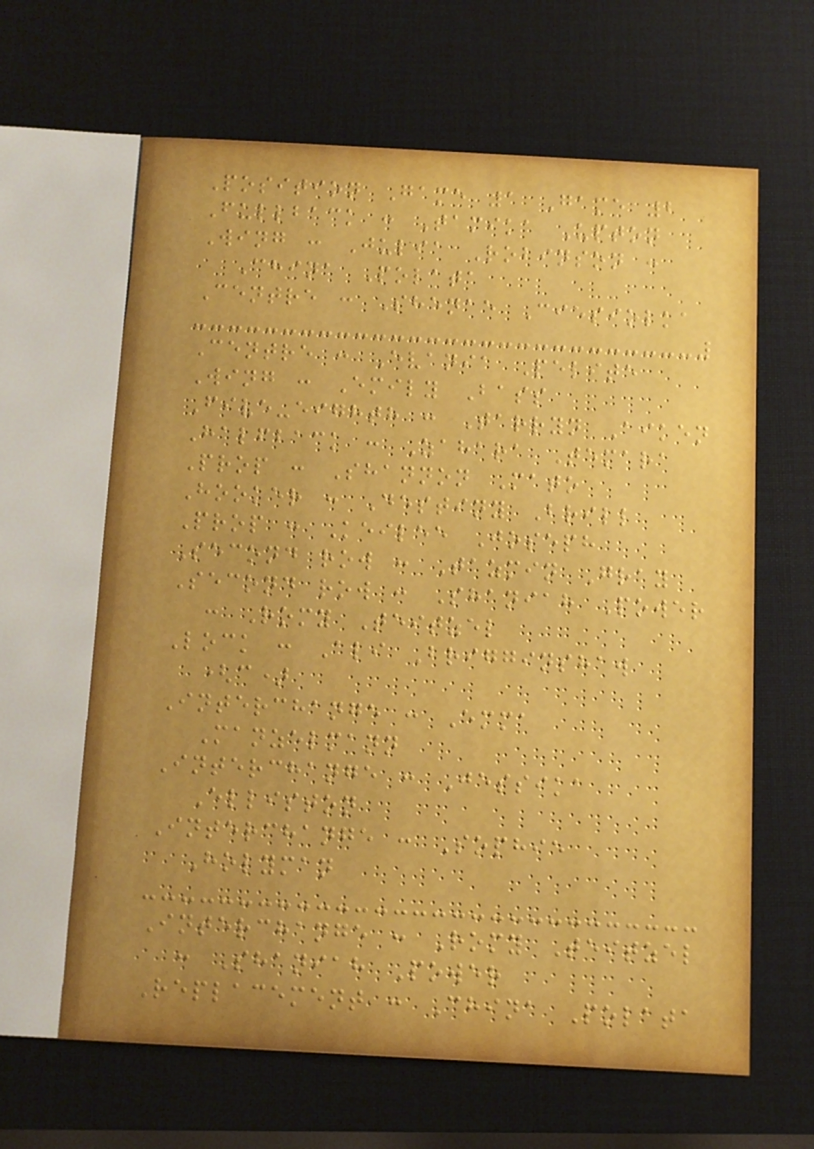Position Game 1 Game 2
Fullback : Tamika Upton
Wing : Julia Robinson :
China Polata
Centre : Shenae Ciesiolka
Centre : Evania Pelite
Wing : Emily Bass
Five-eighth : Tarryn Aiken
Halfback : Zahara Temara
Prop : Shannon Mato
Hooker : Destiny Brill
Prop : Keilee Joseph
Second row : Tazmin Gray
Second row : Shaniah Power
: Romy Teitzel
Lock : Ali Brigginshaw
(c)
Interchange : Emma
Manzelmann
Interchange : Jessika
Elliston
Interchange : Sophie
Holyman
Interchange : Romy Teitzel
: Shaniah Power
Replacement : China Polata
